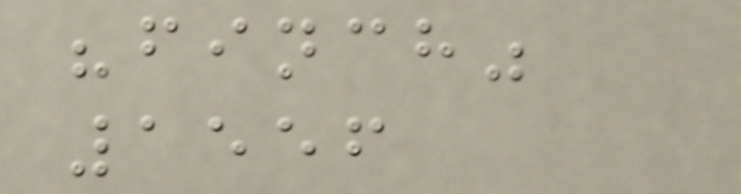"finch"
1556
